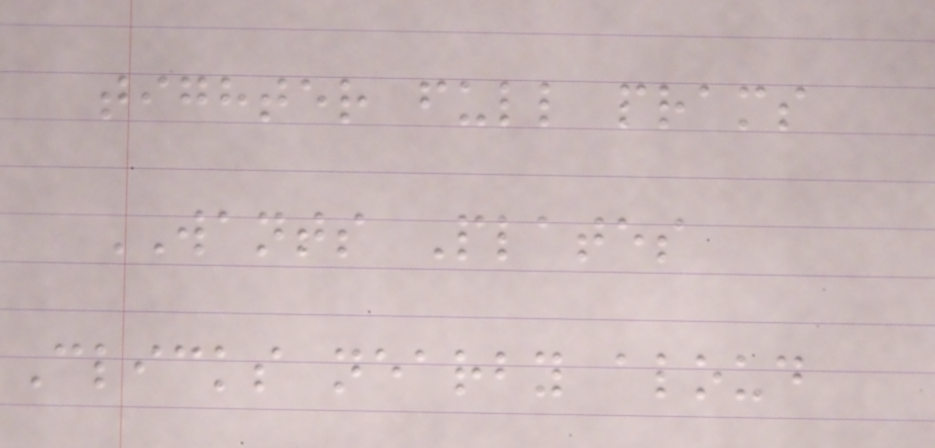tighter full prams
WANTS Plates
Clicks nearby aloud
